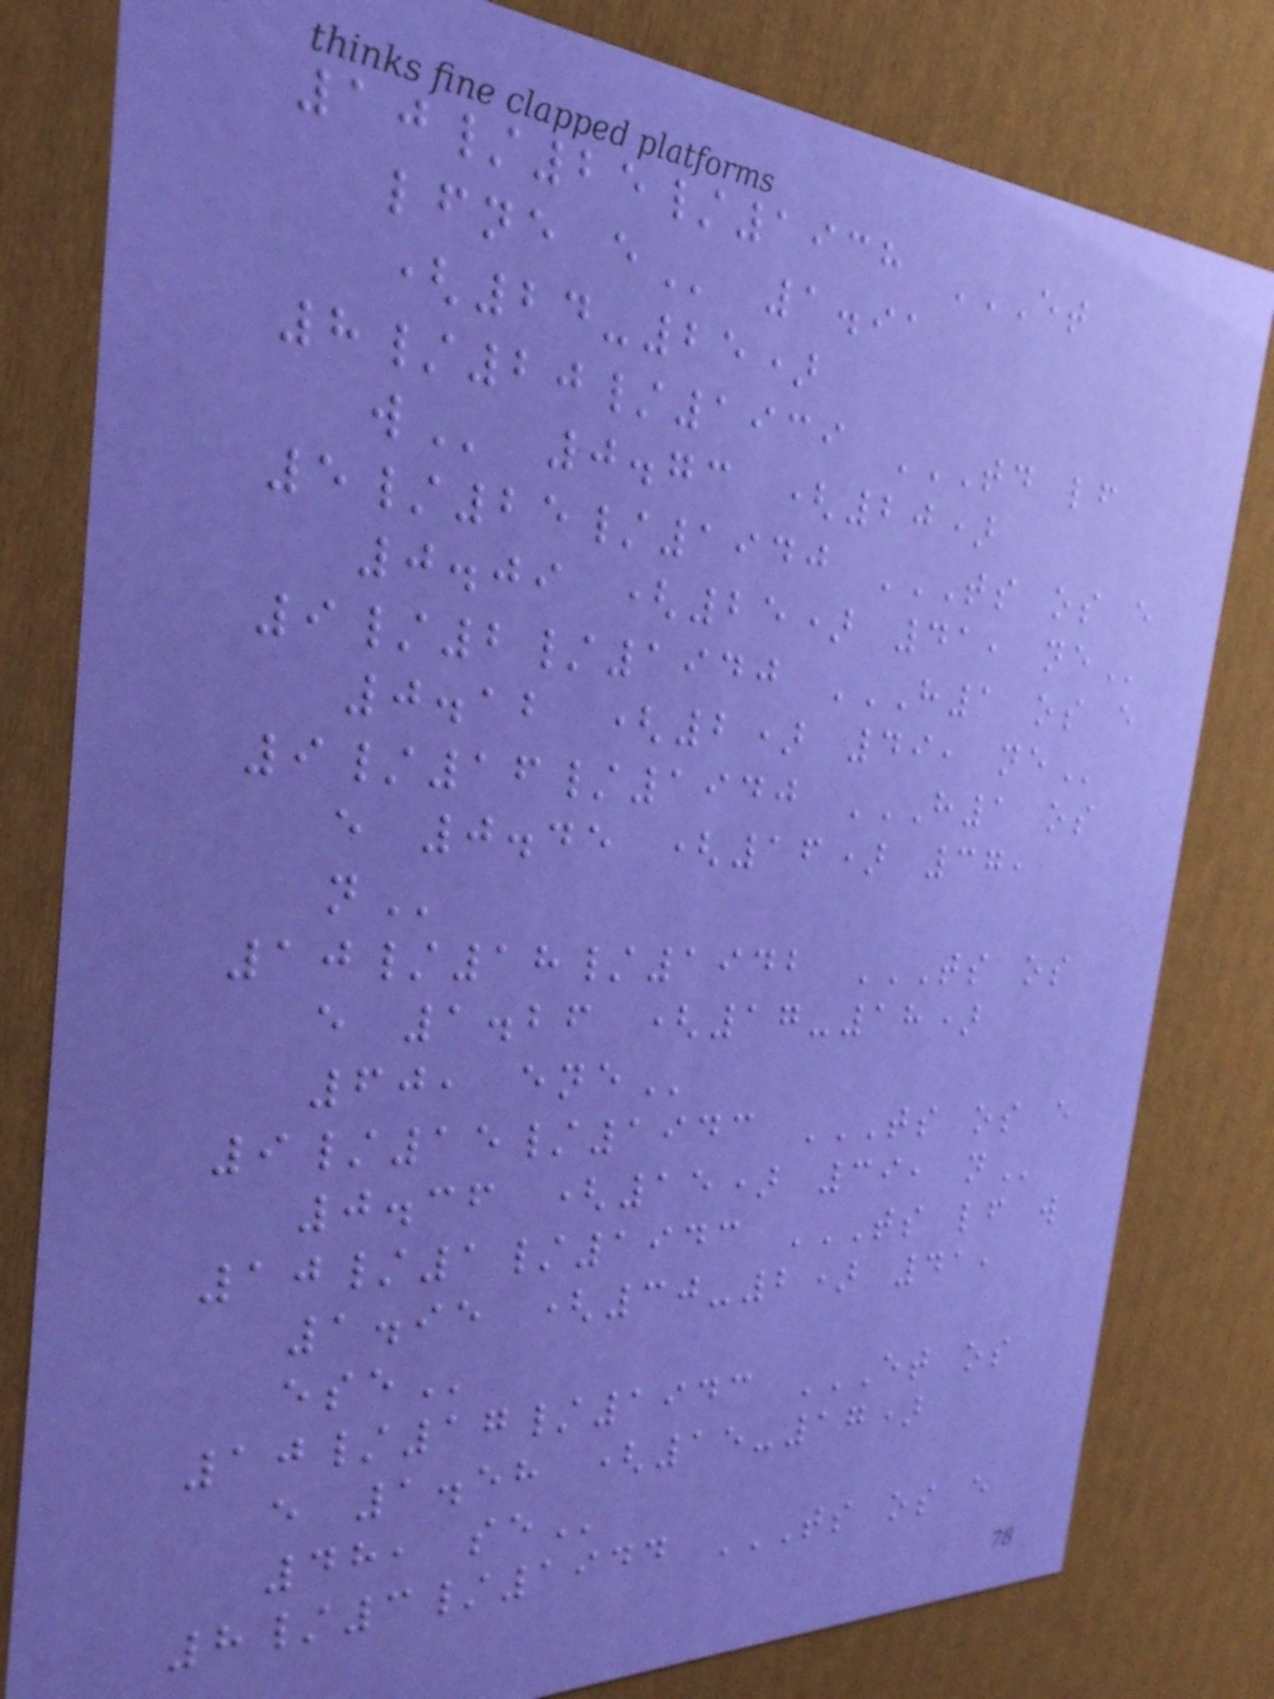10/25/1938 ET
LFNE E 1.91
(24-25)
8/20/1939 TD LF
W 0.73 (20)
5/25/1940 TS OS E
0.09 (25) 41, NE
9/2/1940 H1 OS E
0.12 (2) 49, NE
9/16/1940 H1 OS
E 0.45 (16) 37,
N
10/18/1942 TS OS
E 1.26 (17-18)
60, ENE
9/15/1943 TS OS E
0.36 (15) 39, N
10/1/1943 TS LF W
1.95 (30-2) 41,
ESE
10/17/1943 ET OS
E 1.58 (15-17)
48, SE
8/3/1944 TS OS E
